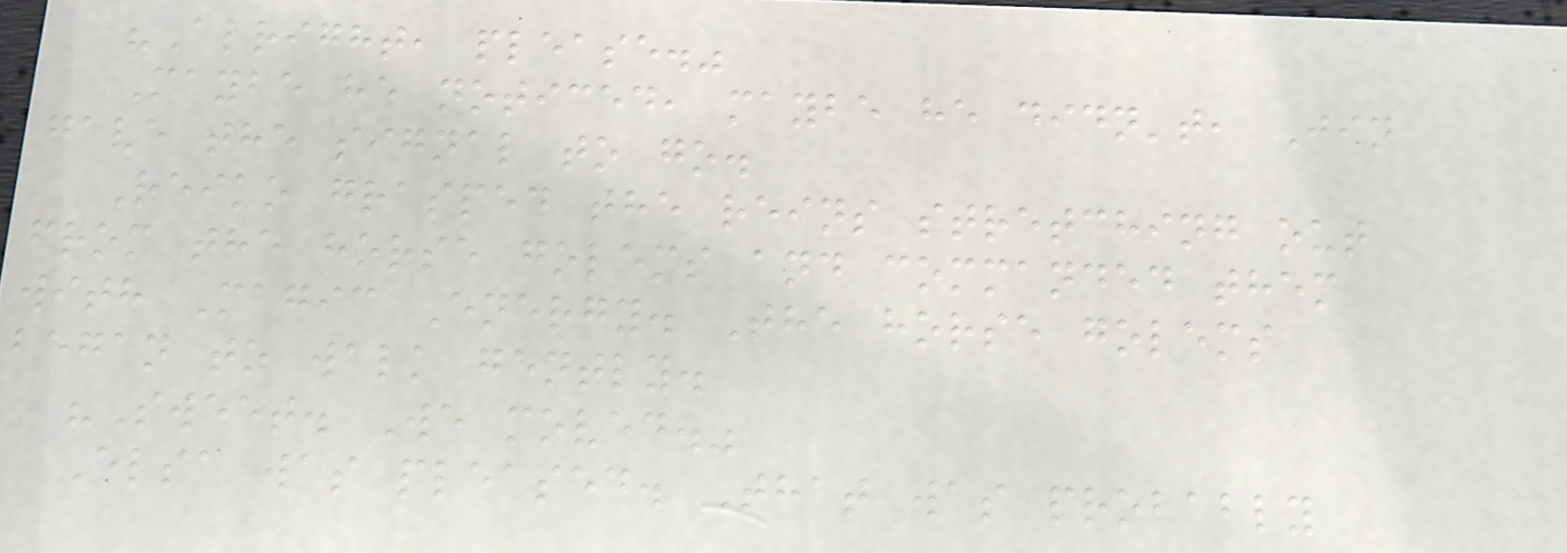"Alright, please."
Maybe he noticed, maybe he didn't, Jin
gave the signal to go.
Reiko grasped the reins stretching out
from the horse golems and commanded them
with Magic Energy. The horse golems
began to walk gently.
"Sweet. We moved."
Elsa was pleased. That was probably
